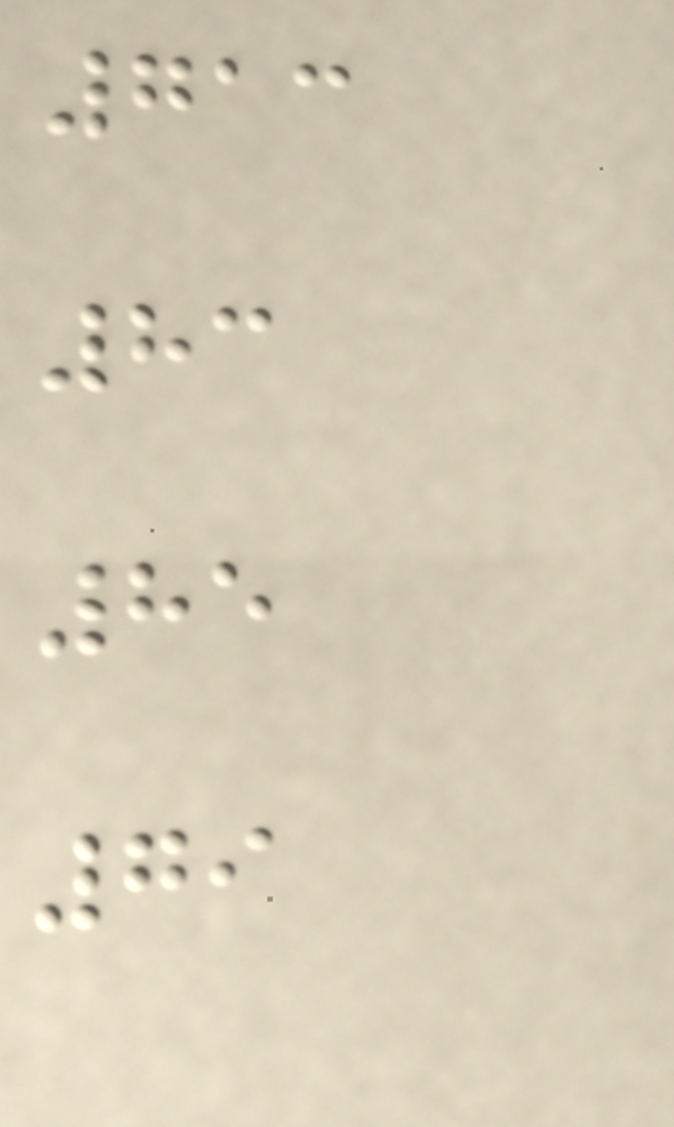713
83
85
79
